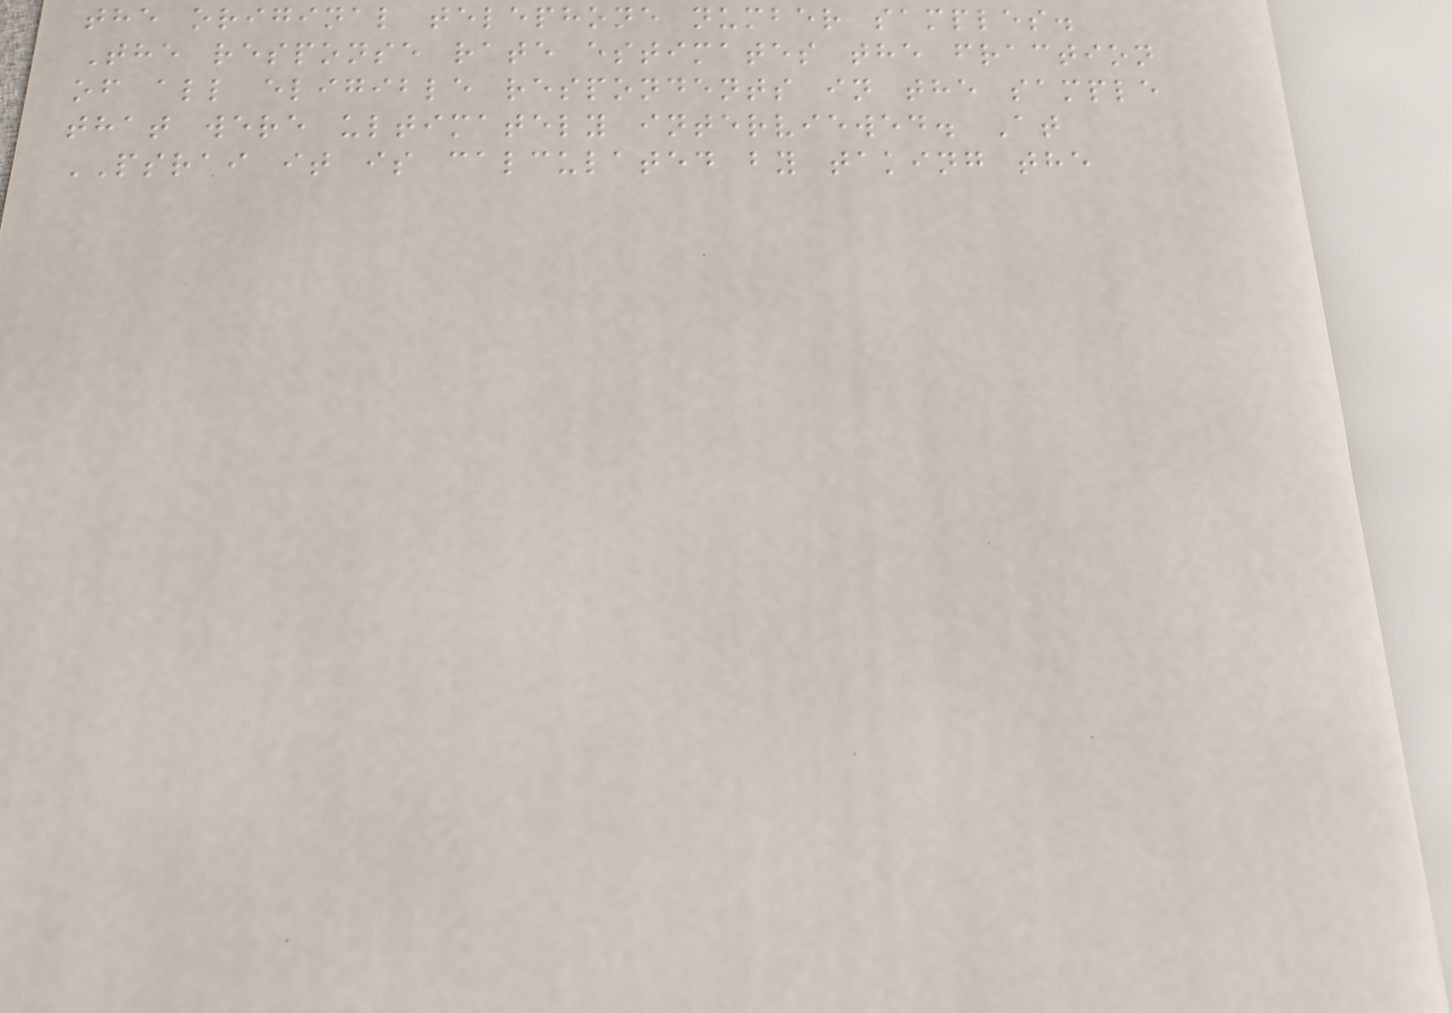the original telephone number samples.
The response rate estimates the fraction
of all eligible respondents in the sample
that were ultimately interviewed. At
PSRAI it is calculated by taking the
